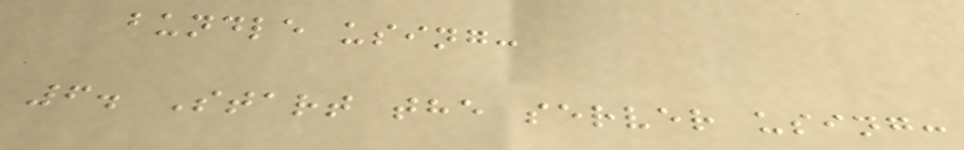bundle using:
6. Start the server using:
